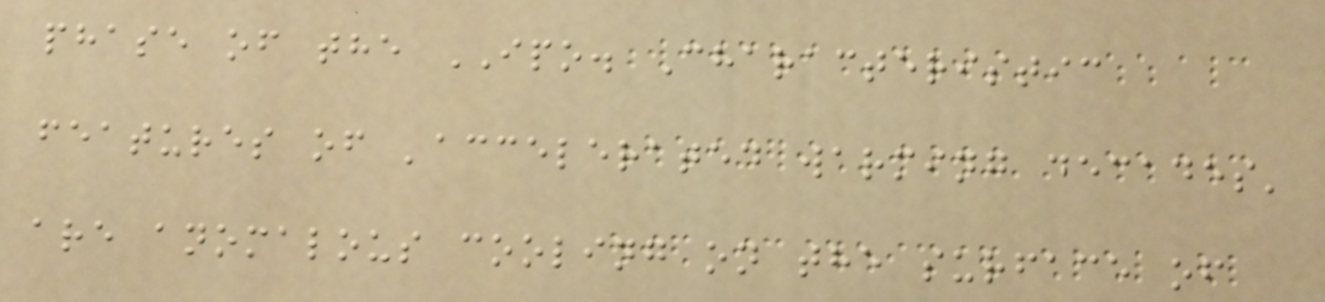phase of the IPO. Characteristic
features of 'accelerated warming decades'
are anomalous cooling on the surface of
